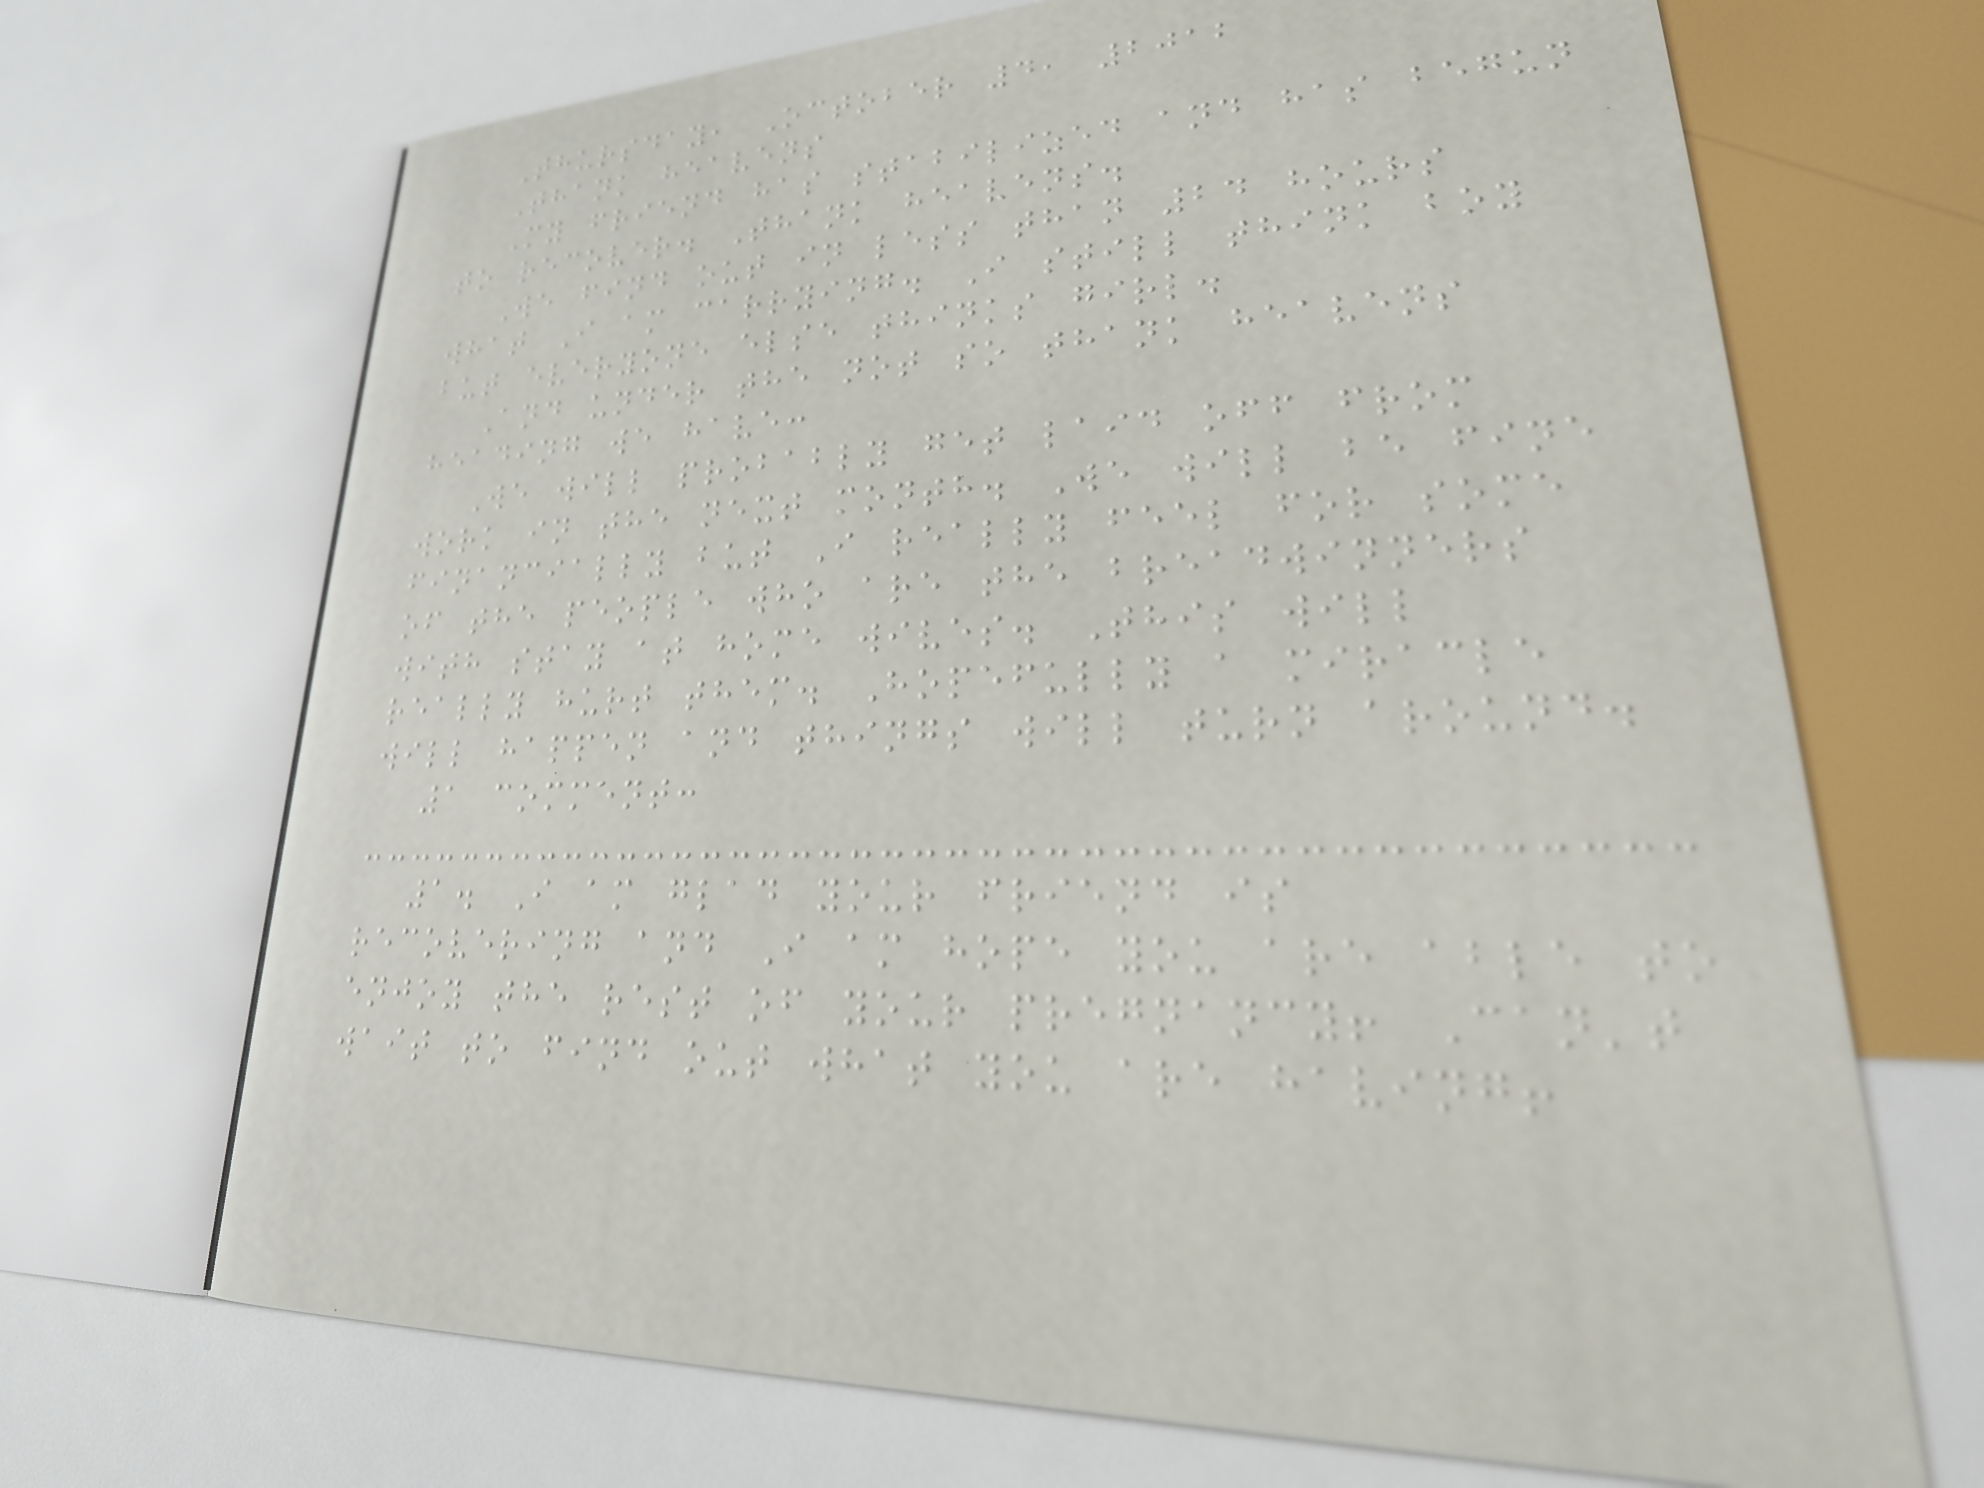Thursday, October 4, 2012
Thank heavens
My friend has stabilized and has begun
to recover. Thank heavens.
We find out in less than 24 hours
what I am carrying. I still think boy
but everyone else thinks girl.
And under the not so thank heavens
heading we have:
We will probably get laid off from
work in the next month. We will be fine
financially but I really feel for some
of the people who are the breadwinners
with stay at home wives. This will
really hurt them. Hopefully a miracle
will happen and things will turn around.
1 comment:
1. I am glad your friend is
recovering and I am hope you are able to
enjoy the rest of your pregnancy! Can't
wait to find out what you are having!
